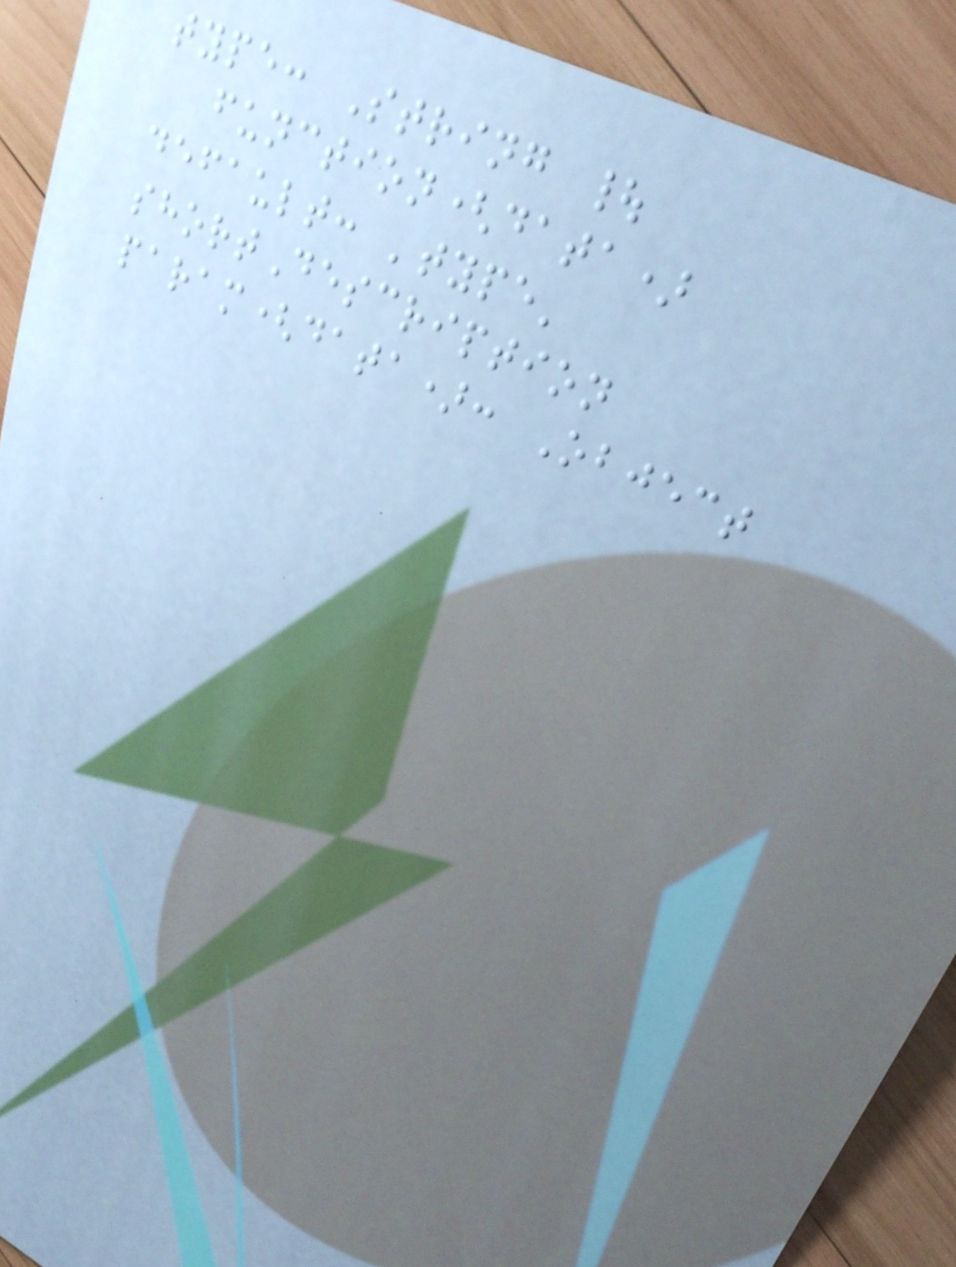type: String |
function(data)
default: 'type'
shortDescription
param(data): Object
